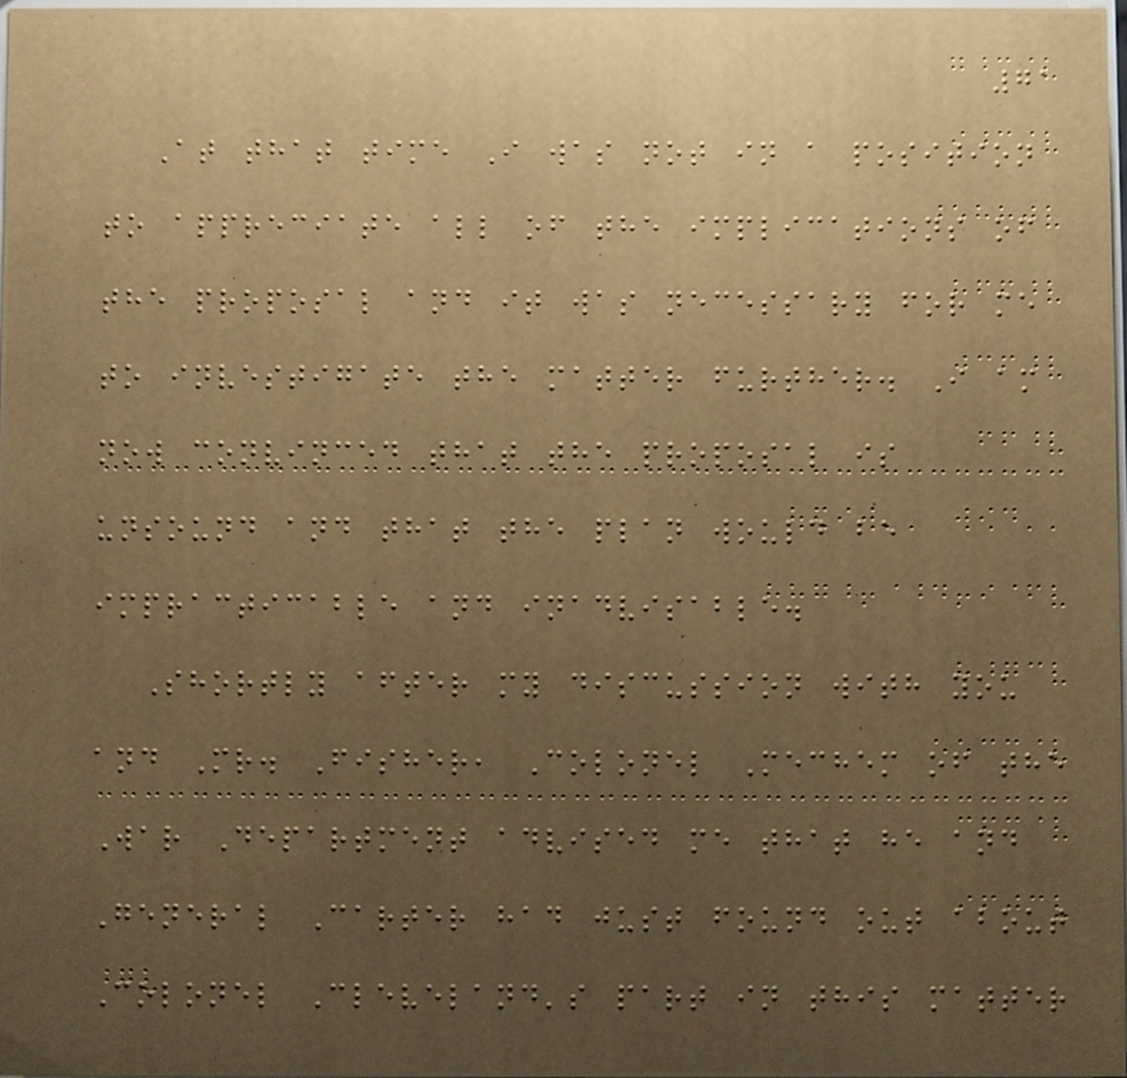71
At that time I was not in a position
to appreciate all of the implications of
the proposal and it was necessary for me
to investigate the matter further. I am
now convinced that the proposal is
unsound and that the plan would be
impracticable and inadvisable.
Shortly after my discussion with you
and Mr. Fisher, Colonel Mechem of the
War Department advised me that he and
General Carter had just found out about
Colonel Cleveland's part in this matter
